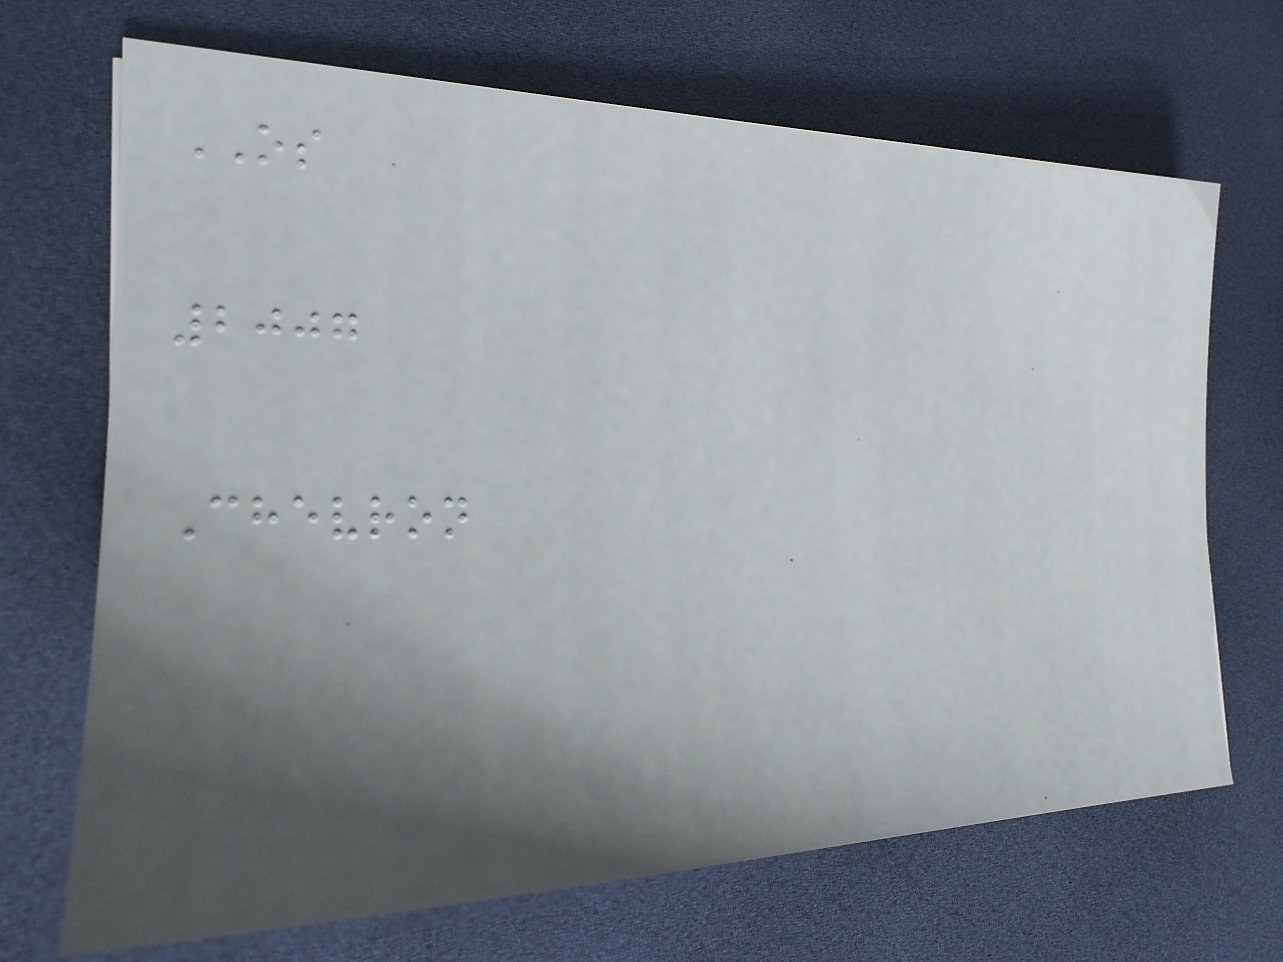OS
2007
Chevron
